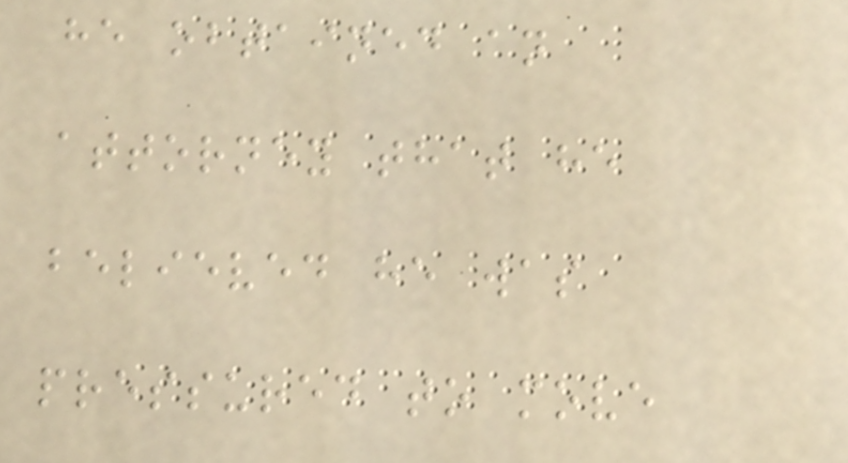he obtained an
attorney that he
believed he was
pressured to move
